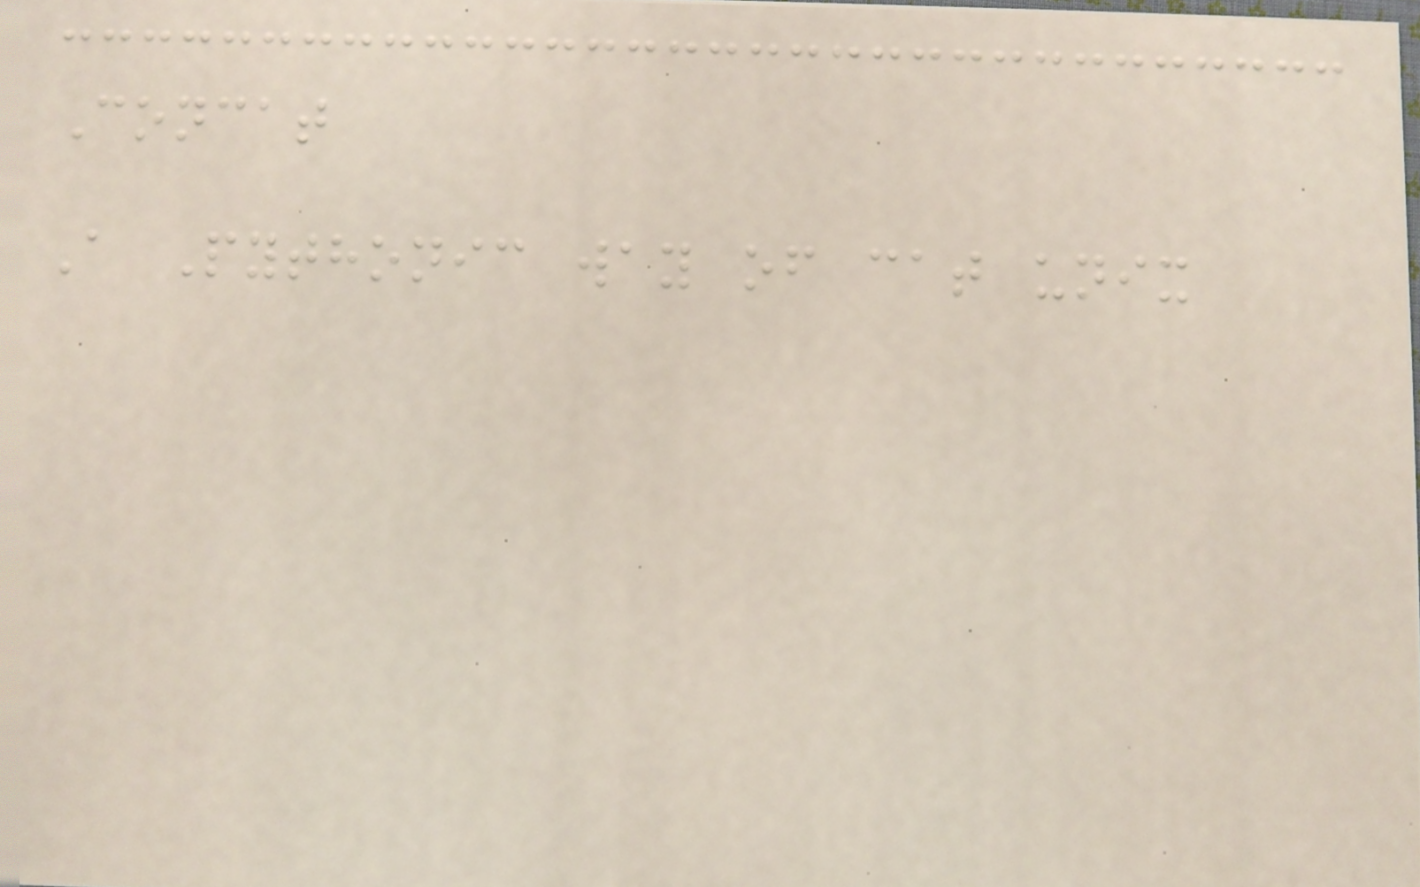Concat
A Pythonic way of cat unix
